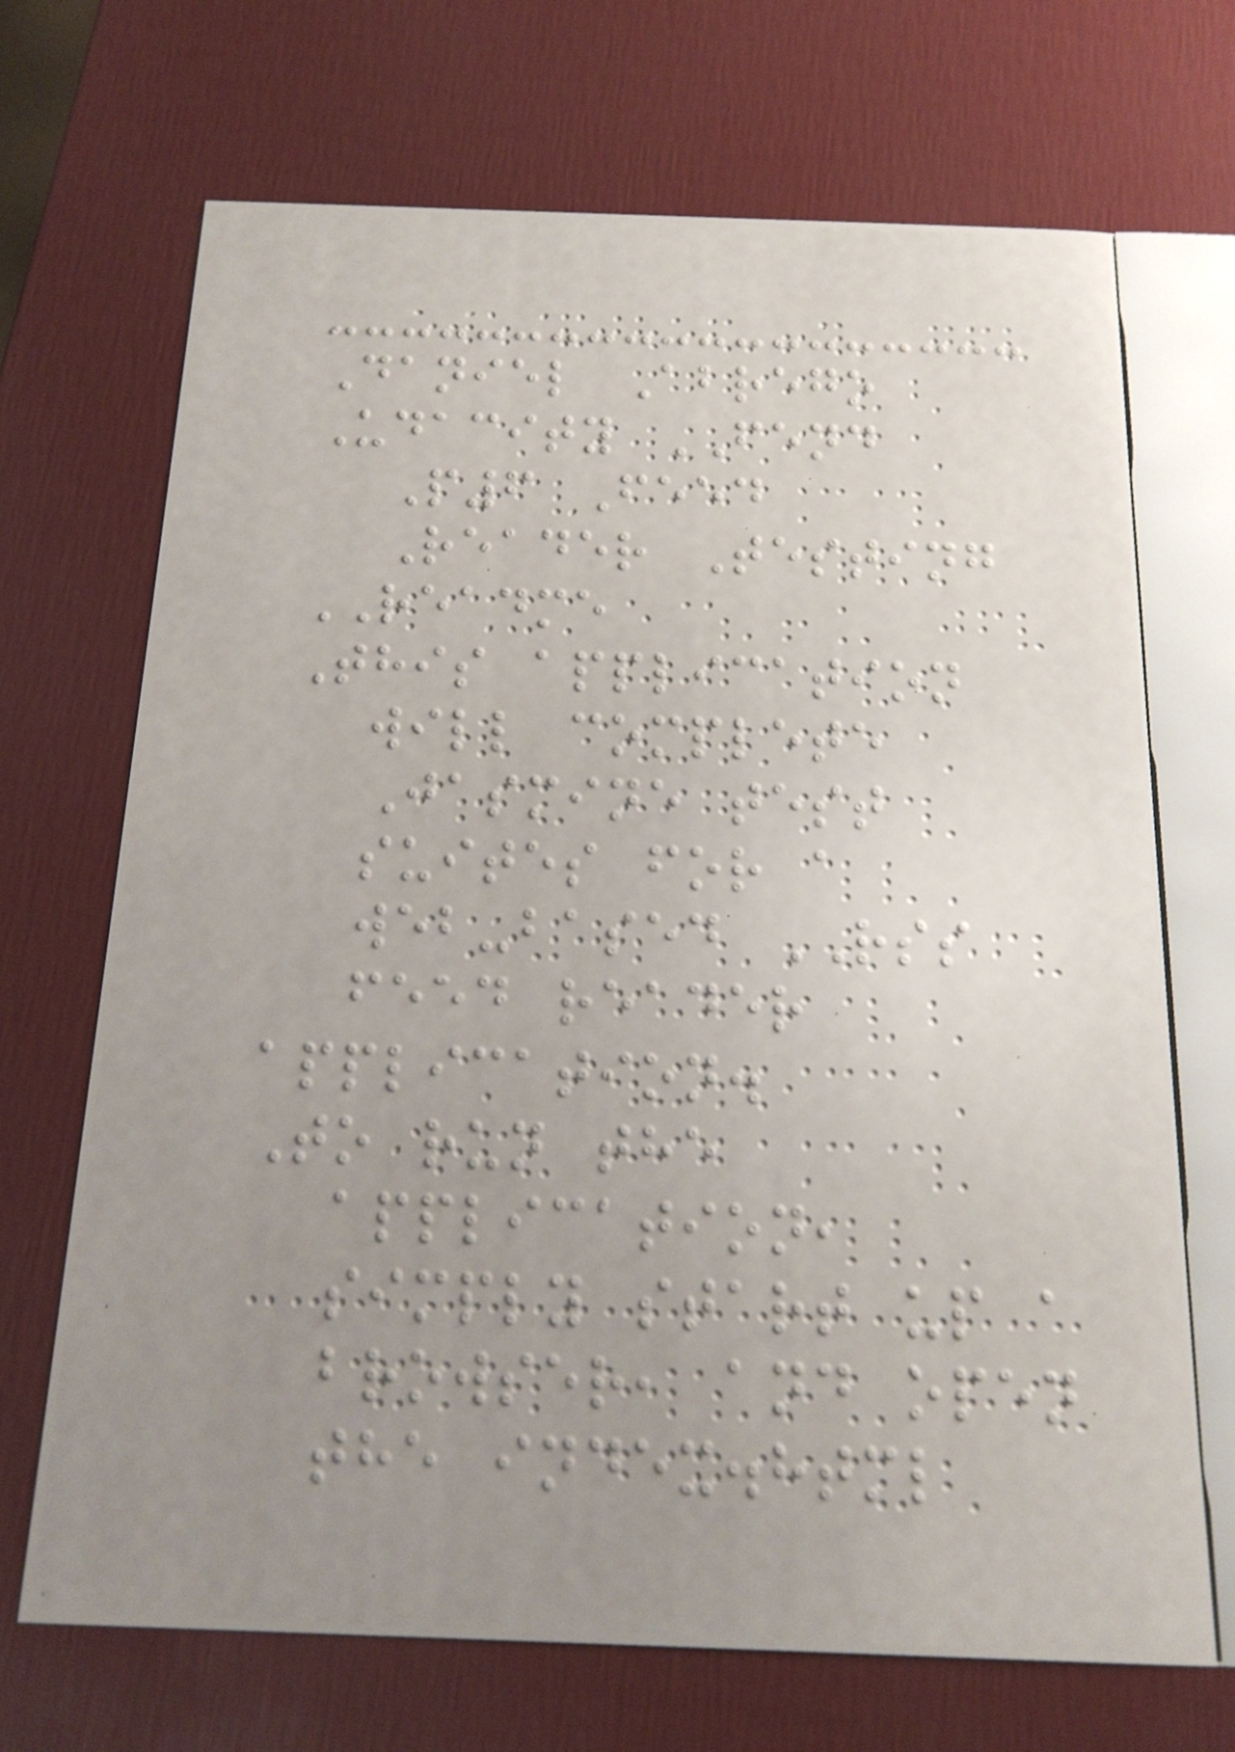Daniel Abrego
Udacity FEND
P6 Feed
Reader Testing
README
This application
will complete
Jasmine test
suites for a
web-based RSS
feed reader
application.
To run the
application,
simply start up a
browser, and open
the index.html
